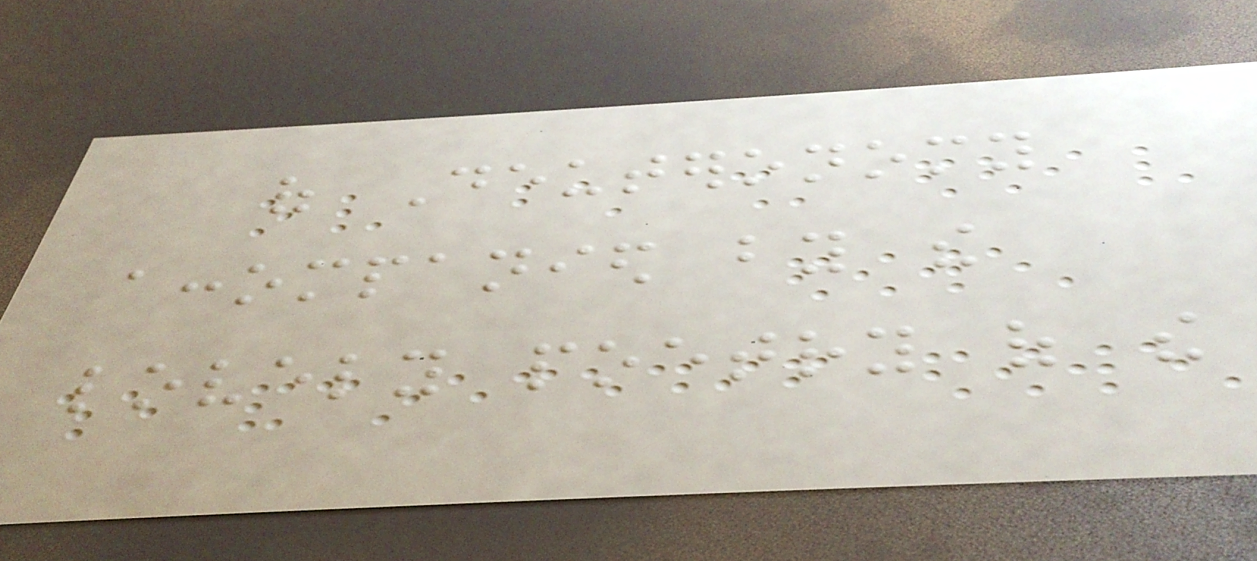of Deuteronomy
accompanied by the
lovely poetry of the
